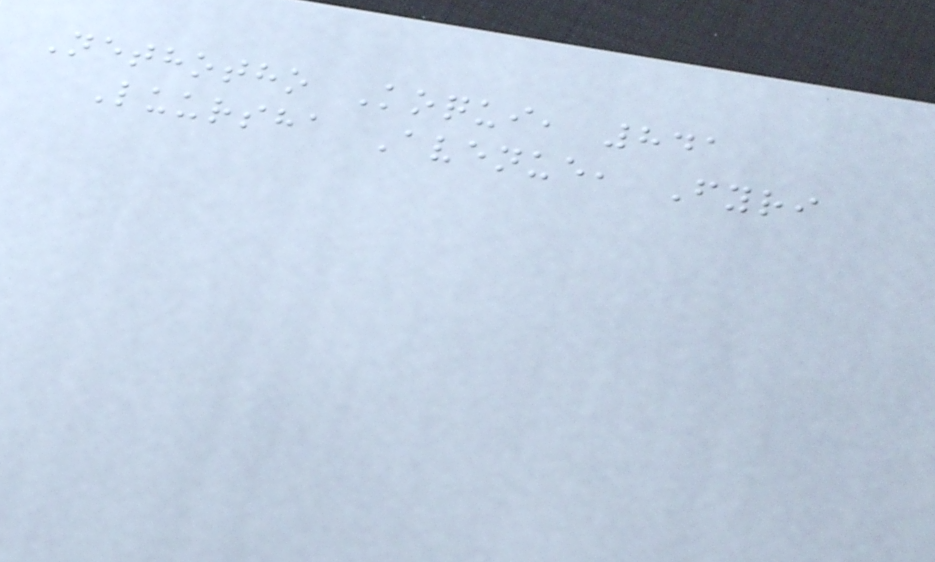Nethotho Koqui, 841
Luursha Avenue, Fyri
